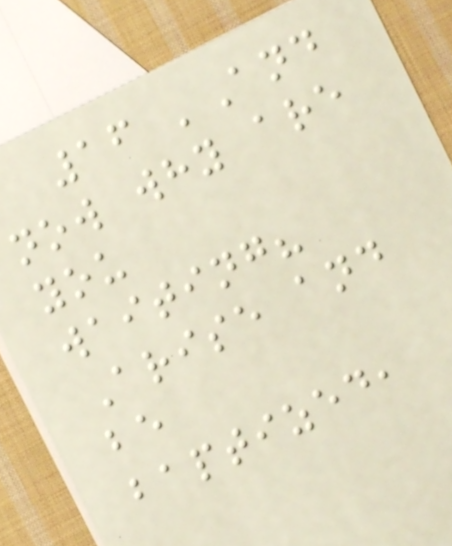16 'And
now why are
you
waiting?
Arise and
be
baptized,
